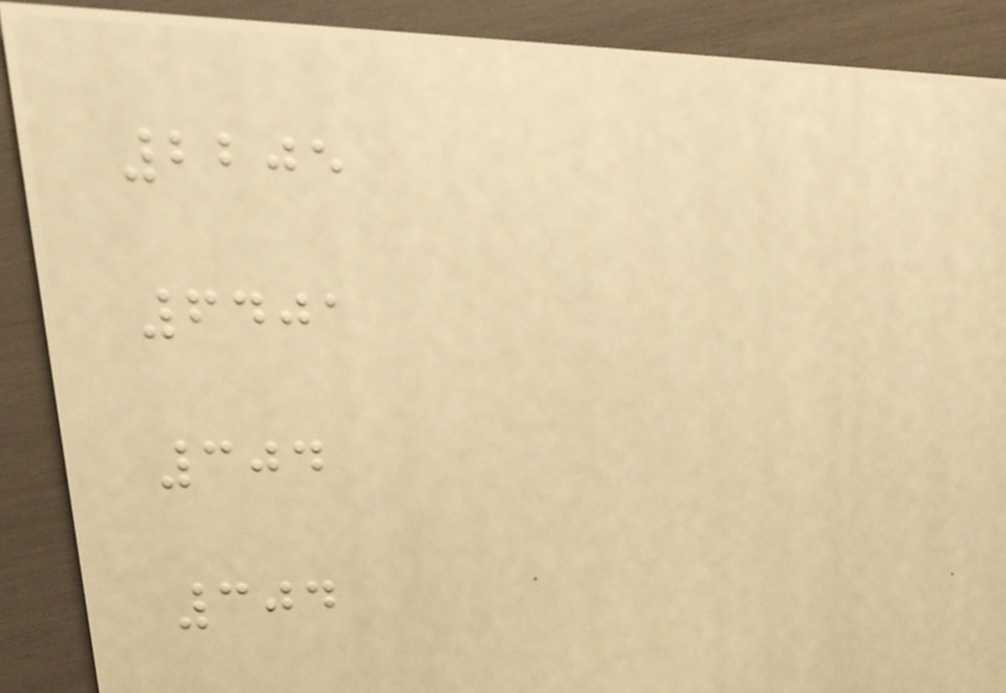2205
6401
304
304
